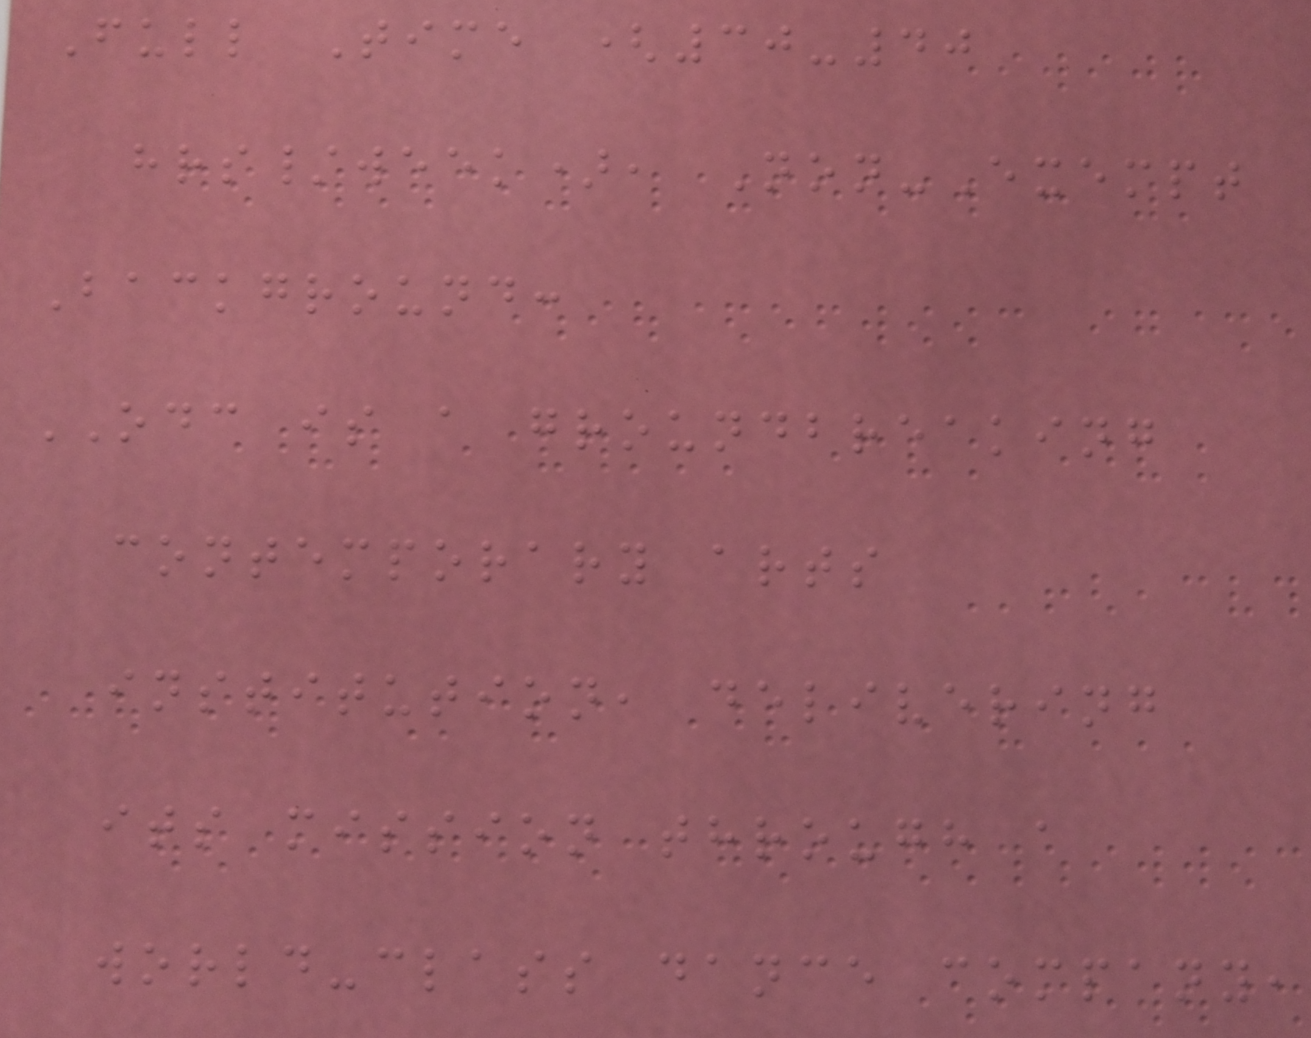Full Time (30-40
hrs/week), Non-Exempt
Background:
ODC is a groundbreaking
contemporary arts
institution, delivering
its mission through a
world-class dance company,
